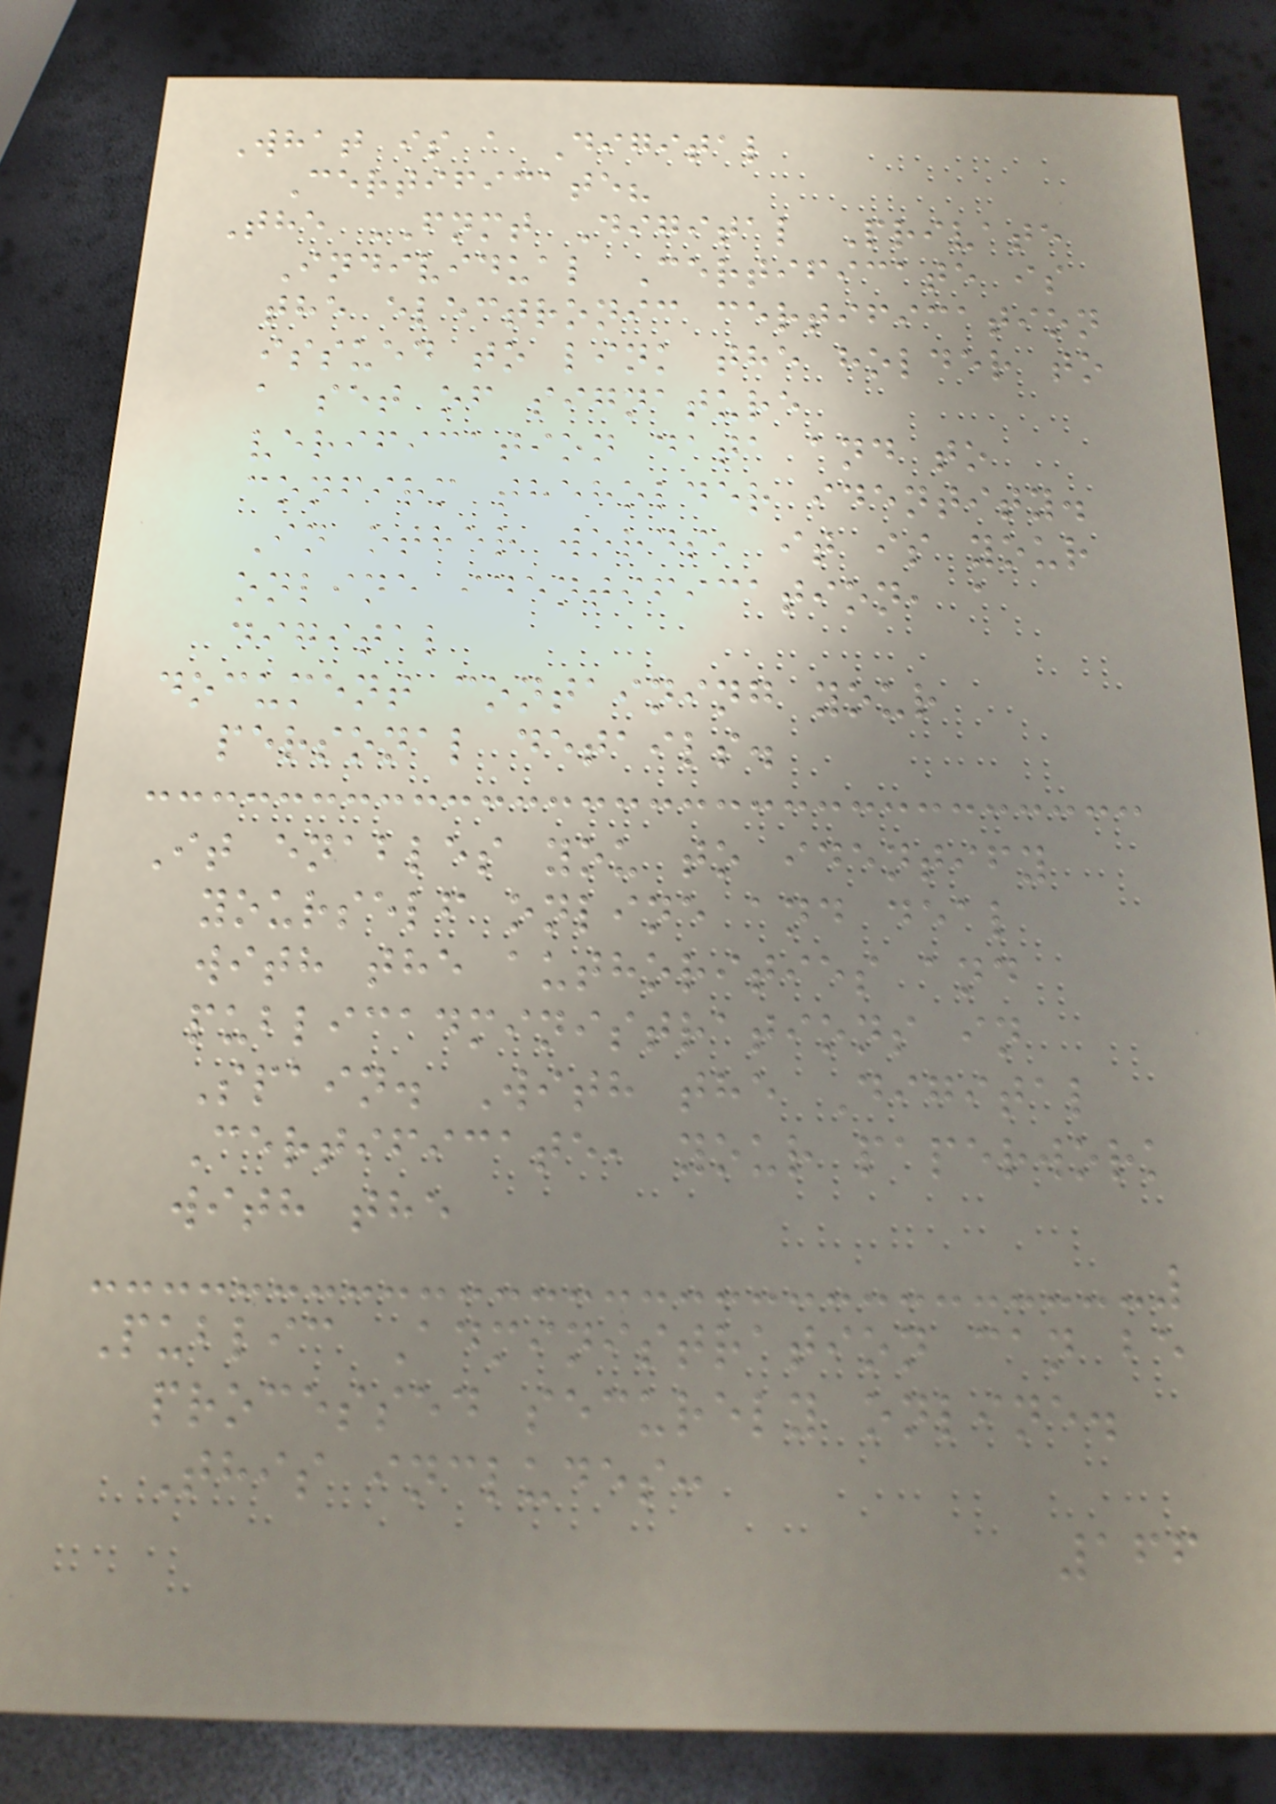What is a Digital
Certificate?
The FNMT Digital Private
Individual Certificate is
the electronic certification
issued to link the holder to
a set of signature
verification data and to
confirm theholder identity.
In other words, it is your
online identification, a
digital
document containing your
personal details.
It enables you to identify
yourself online and deal
with the authorities and
publicadministrations in
Spain. With the Digital
Certificate, your paperwork
with the
Public Administration can be
processed securely online.
This includes:
166
